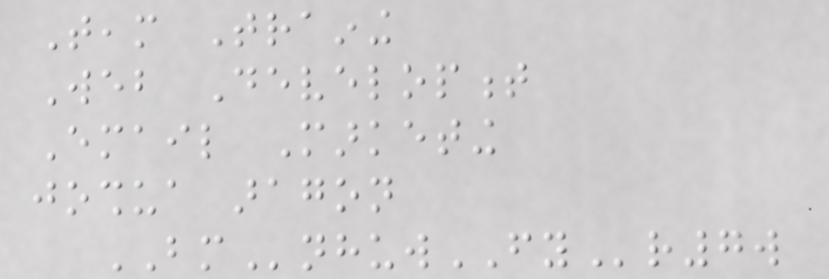Team Training
Web Development
Email Marketing
joshua aragon
BMnhuwFYr7w
